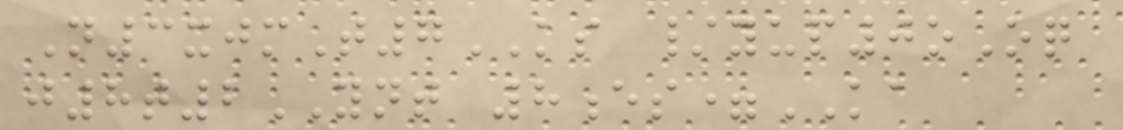N3xjmT7KS /yup0oOq
j8t2YNT 8es=KA
